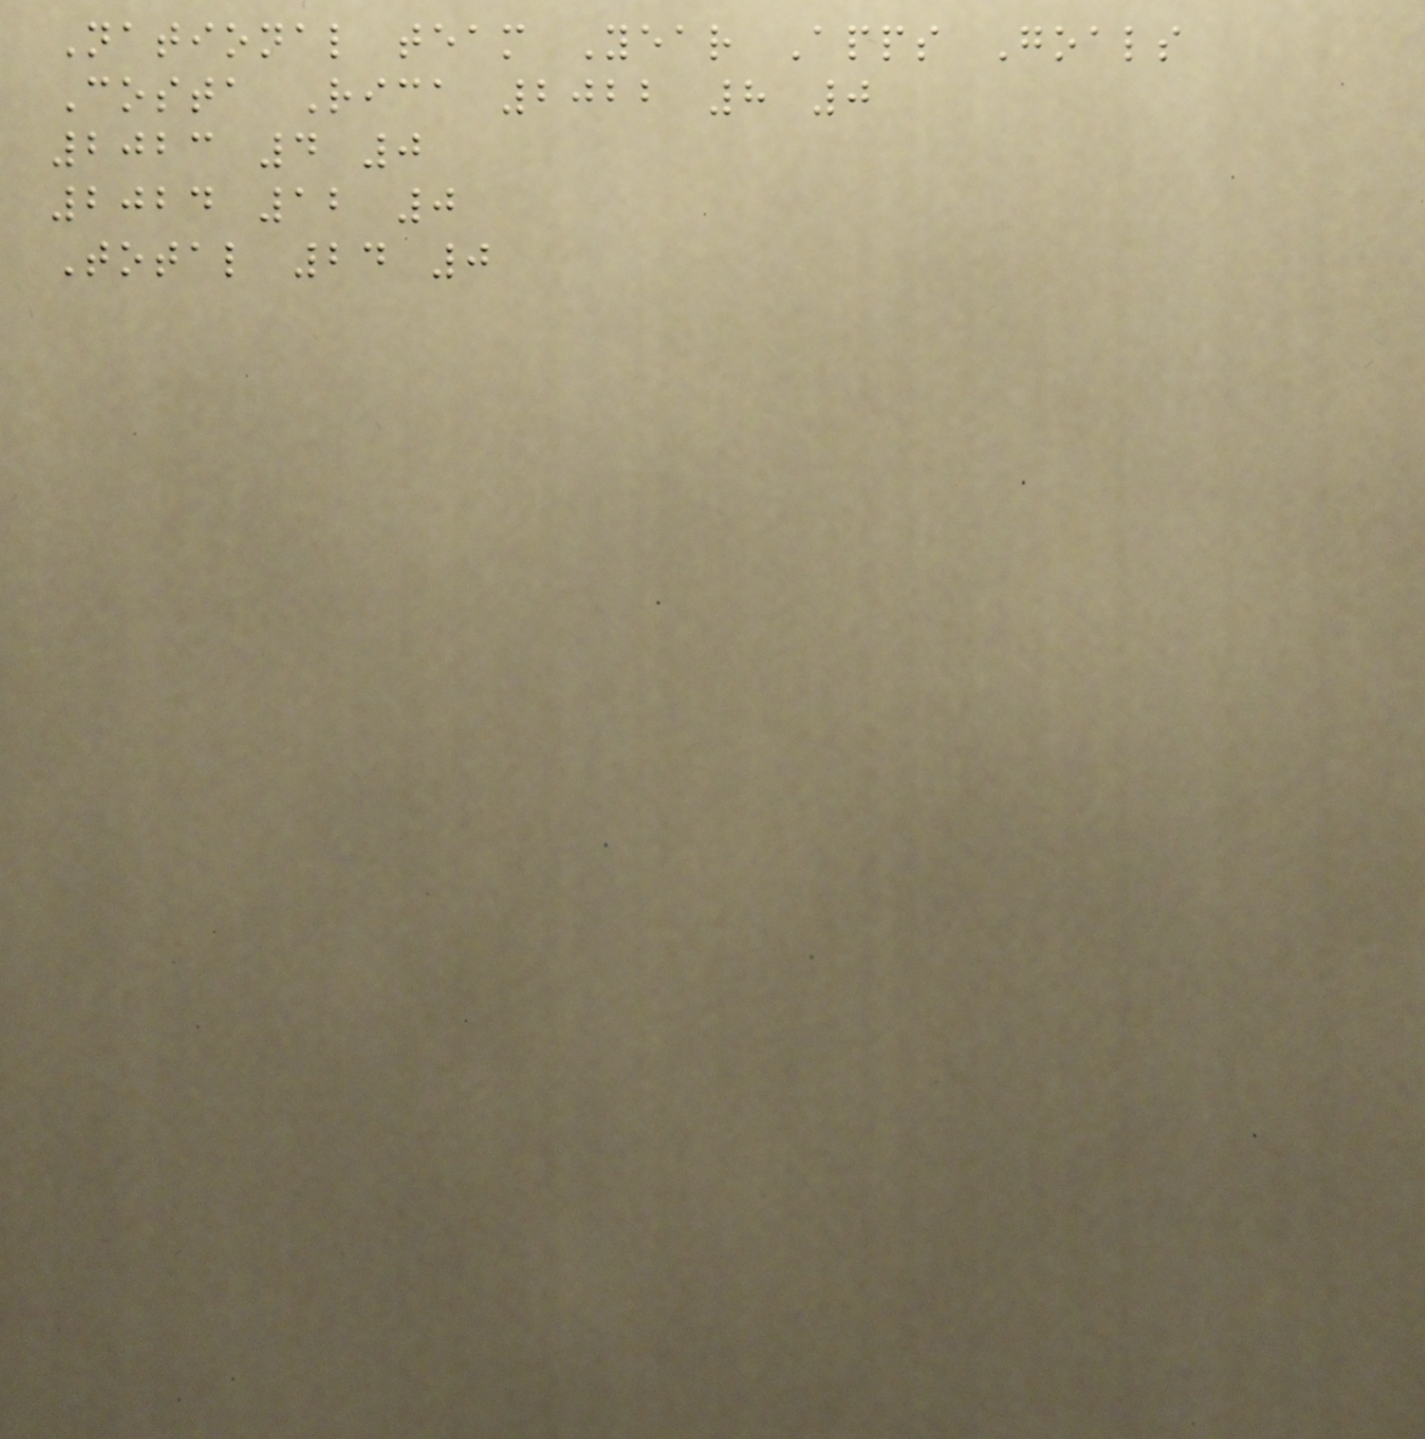National team Year Apps Goals
Costa Rica 2022 8 0
2023 4 0
2024 12 0
Total 24 0
